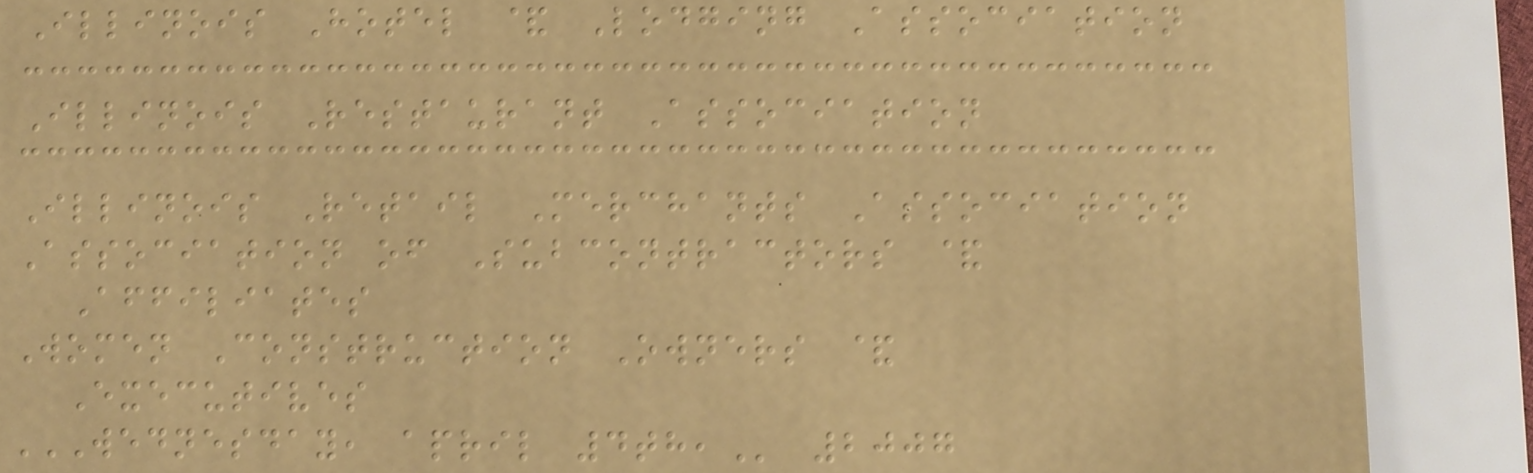Illinois Hotel & Lodging Association
Illinois Restaurant Association
Illinois Retail Merchants Association
Association of Subcontractors &
Affiliates
Women Construction Owners &
Executives
WEDNESDAY, APRIL 4TH, 2007
